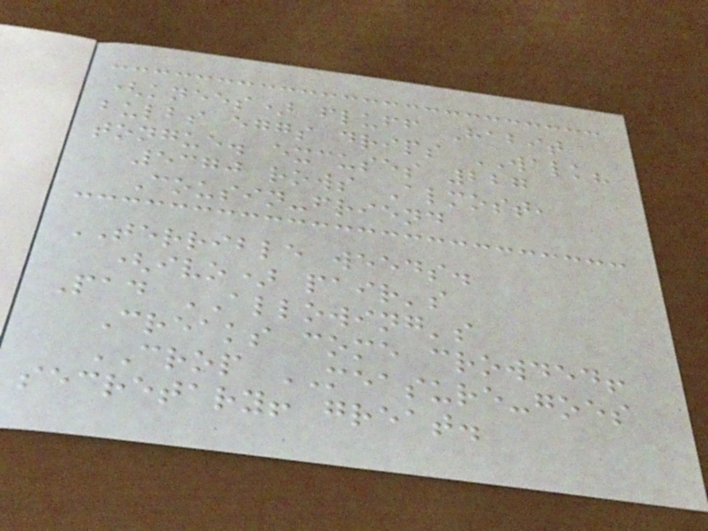(knees) fluff Habit
bulbs eggs drips WALK?
tongue. excuses 227
5370 rows Almost,
Cousin-friend
TERRIBLE weeds.
(ivo) pair's
Pad ALLOWING's
Creaks come crowded!
CROP MEASURE-goes
secretary! great.
